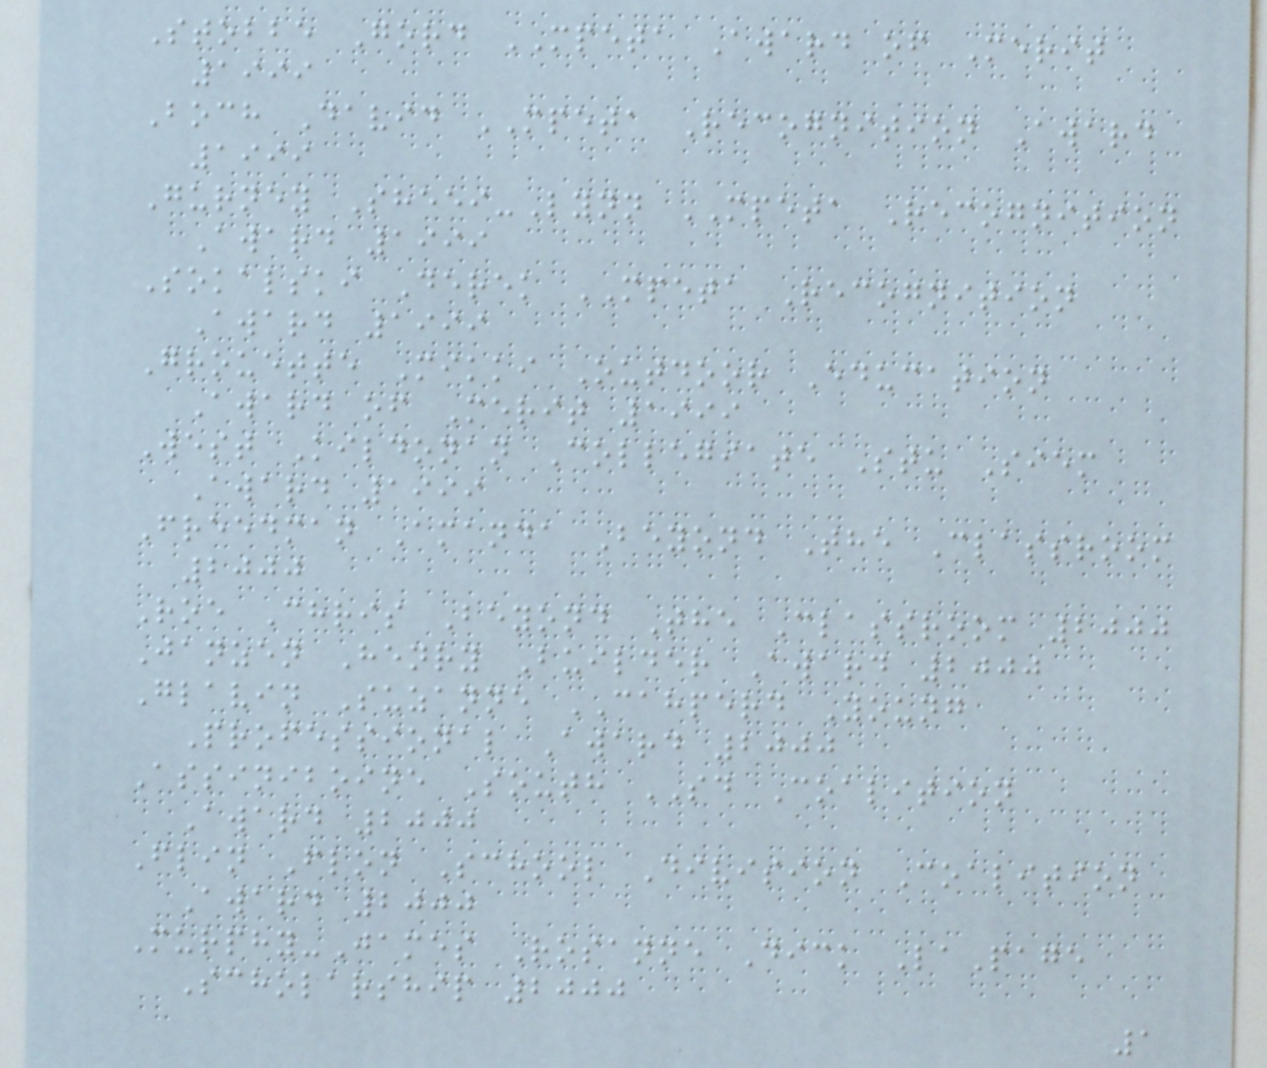Stobbe Gord MPETA Award of Merit
1999
Boch David MPETA Recognition Award
1999
Gurney Sheei-Lynn MPETA Recognition
Award 1999
Sokalski Derek MPETA Recognition
Award 1999
Grouette Mikki Outdoor Education
Award of Merit 1999
West Kildonan Collegiate Stu Siem
Award 1999
Freedman Amanda Beyond The Classroom
2000
Roe Chris Beyond The Classroom 2000
Janzen Henry Builder Award 2000
Glavin Suzanne CAHPERD Young
Professional Award 2000
Assiniboine South SD Coalition
Award 2000
Flin Flon School Division Coalition
Award 2000
Murphy-James Rosanne Dick LaPage
Scholarship 2000
1
